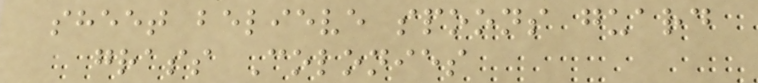sheet believe spoons guard
grass Colonies
